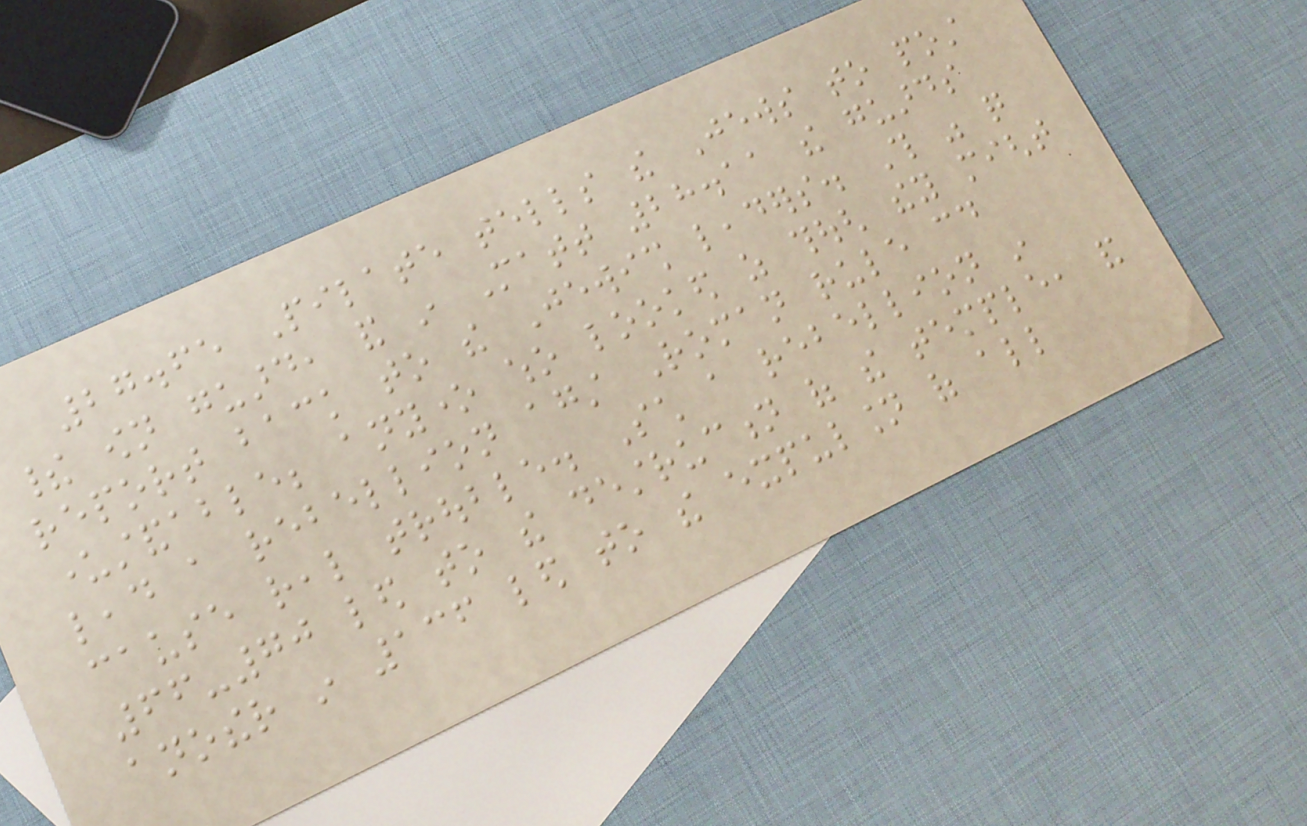27.65 Pilate tells the Jews to post
their own guard, and in Matt 28.11 the guards
report back to the Jewish leaders. This was quite
understandable; anyone who looked as though they might
lead a rebellion against Roman rule could
cause real trouble. Such a rebellion in
66-70 led to the destruction of the temple, and
another in 136 led to the expulsion of all
